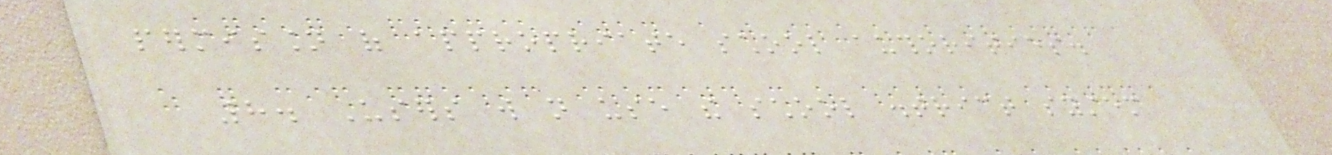permission of appropriate school authorities.
8. Users will not use the school district system
